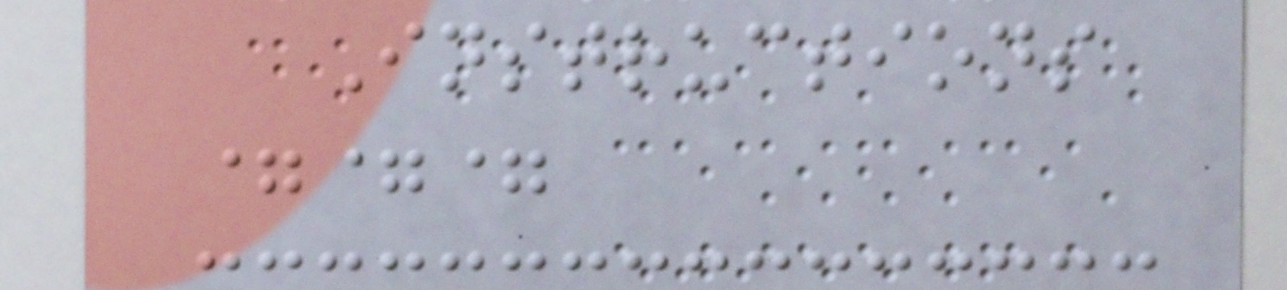Instructions
===
